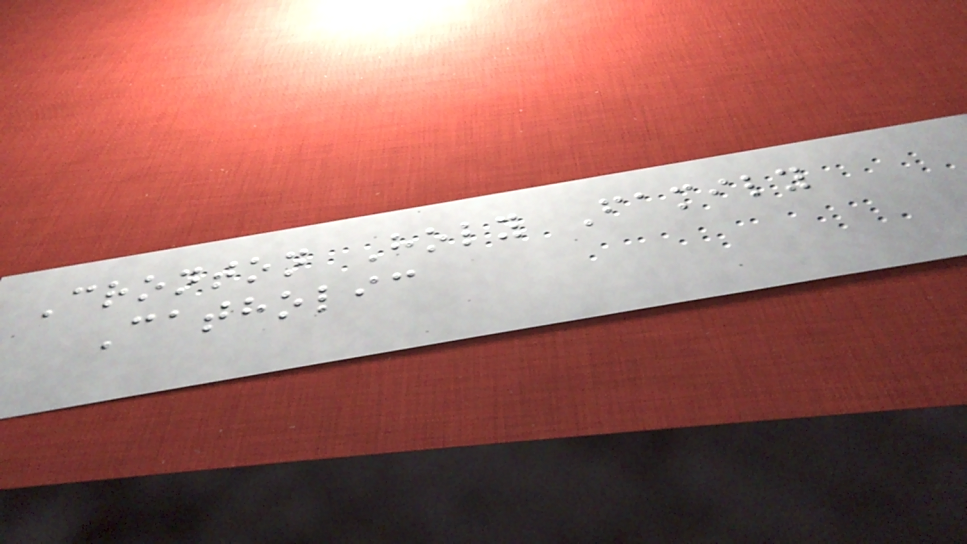Cronton Holy Family
Catholic
